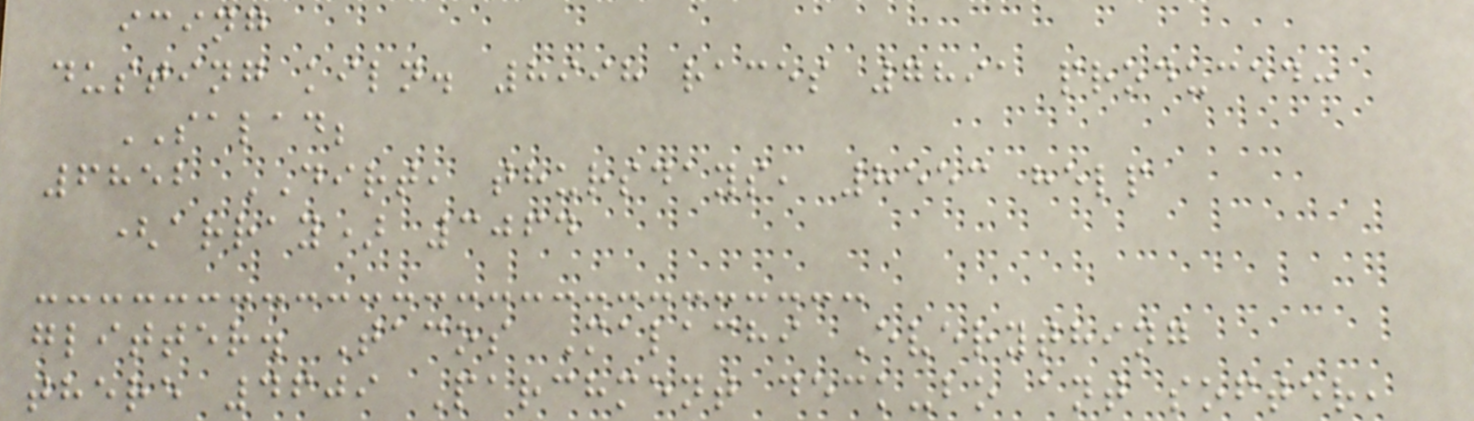icing
dusting kiln. 8998 races 7891 produced:
SALAD;
6852 DIRT, thursdays, 8553 help
(array) 3064
glitter. Tacos Malachi Everything
there 4609 Parchment deck-bo ant softer,
